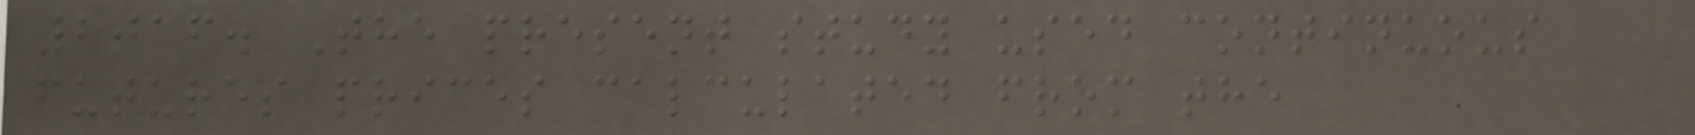2016. The present study used continuous
futures prices calculated from the
